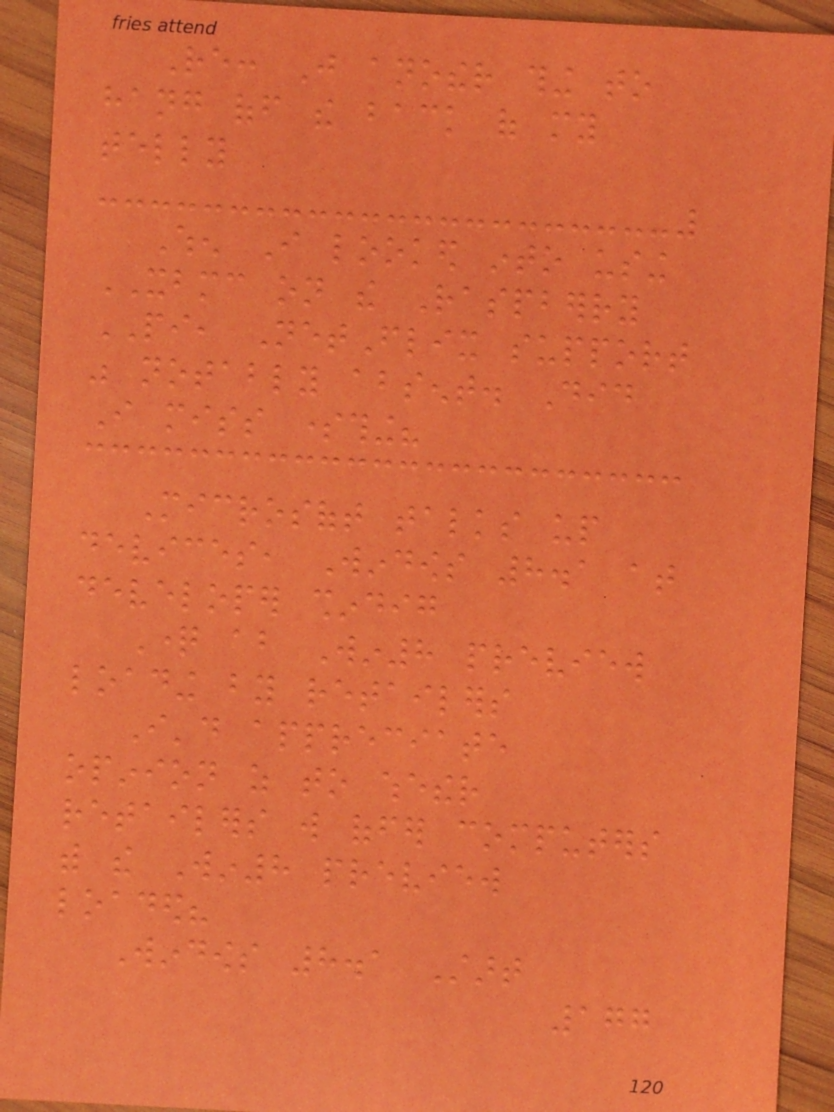Re: Just another thing to
hang off the back of my
telly
When I looked into using
XBMC on the Raspberry
PI, NetFlix support
was notably absent. Did
I miss something?
Microsoft talks up
devices, Windows 8.1 at
developer shindig
Question about Win8 preview
loading by retailers
I'd appreciate
opinion as to whether
retailers will offer computers
with the Win8 preview
loaded?
Windows 8.1 Start
177
